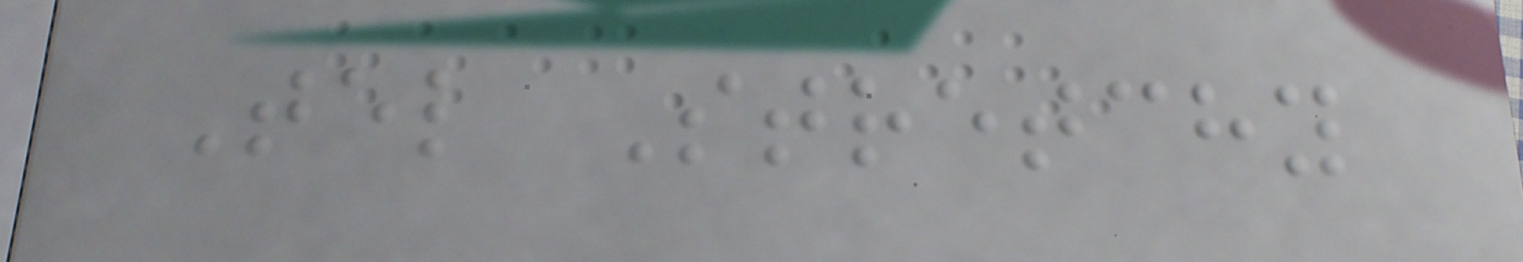Tel Stretchy
